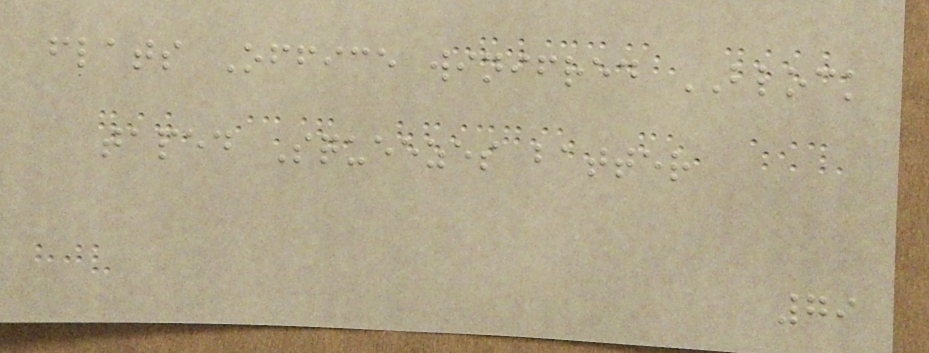flats Office winifred BLOCK
taped Squeezes batter
79
